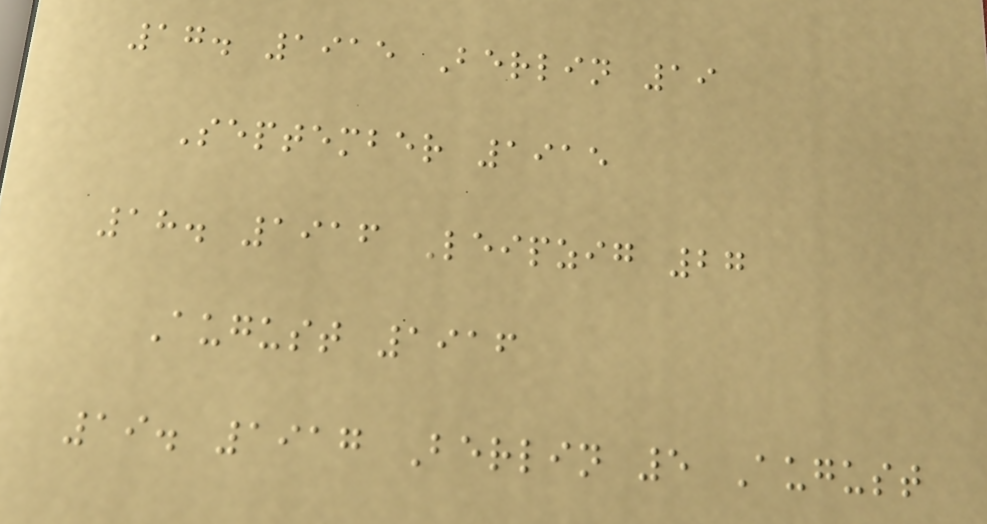17. 1915 Berlin 19
September 1915
18. 1916 Leipzig 27
August 1916
19. 1917 Berlin 5 August
